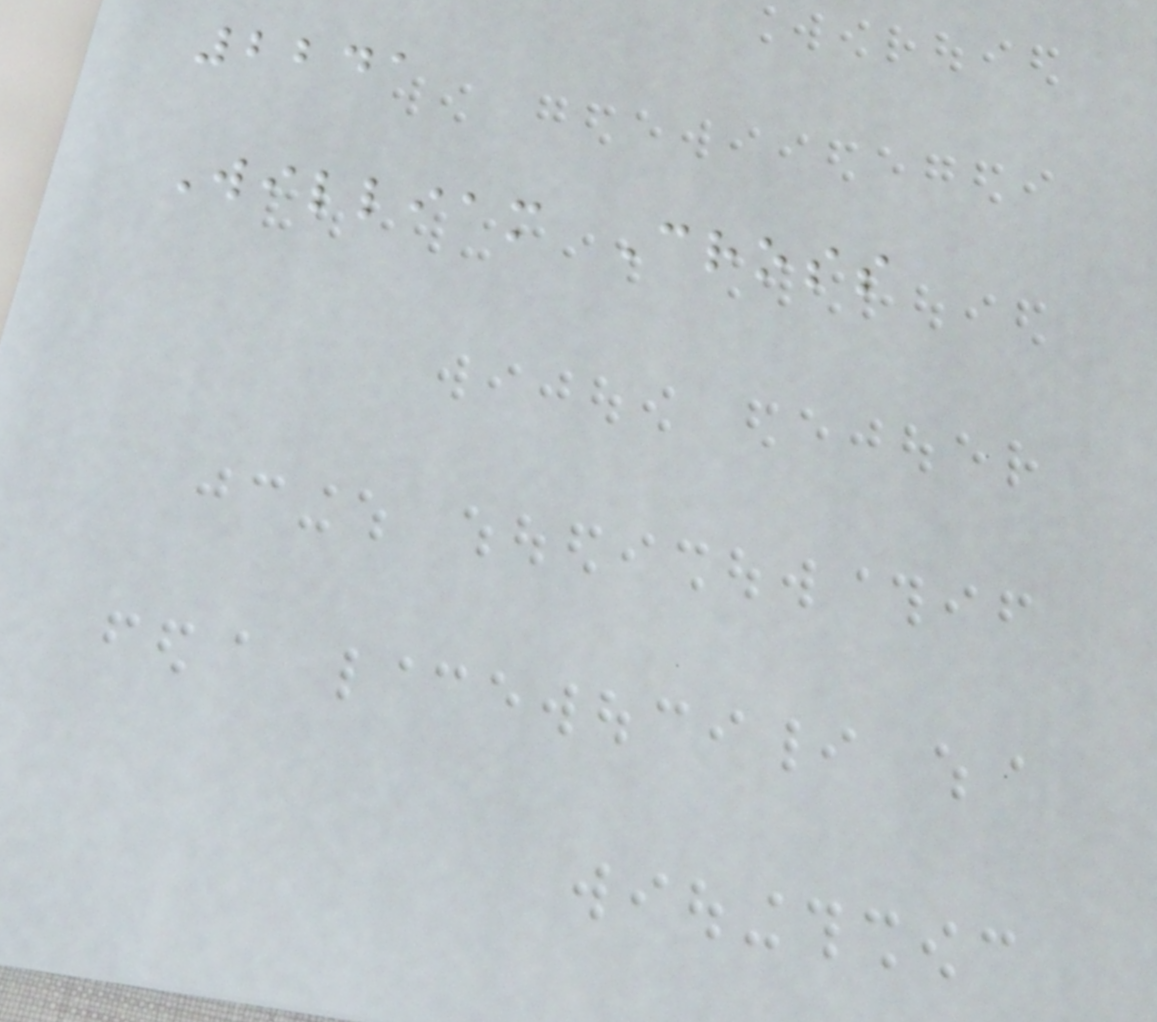2241
William Cross
